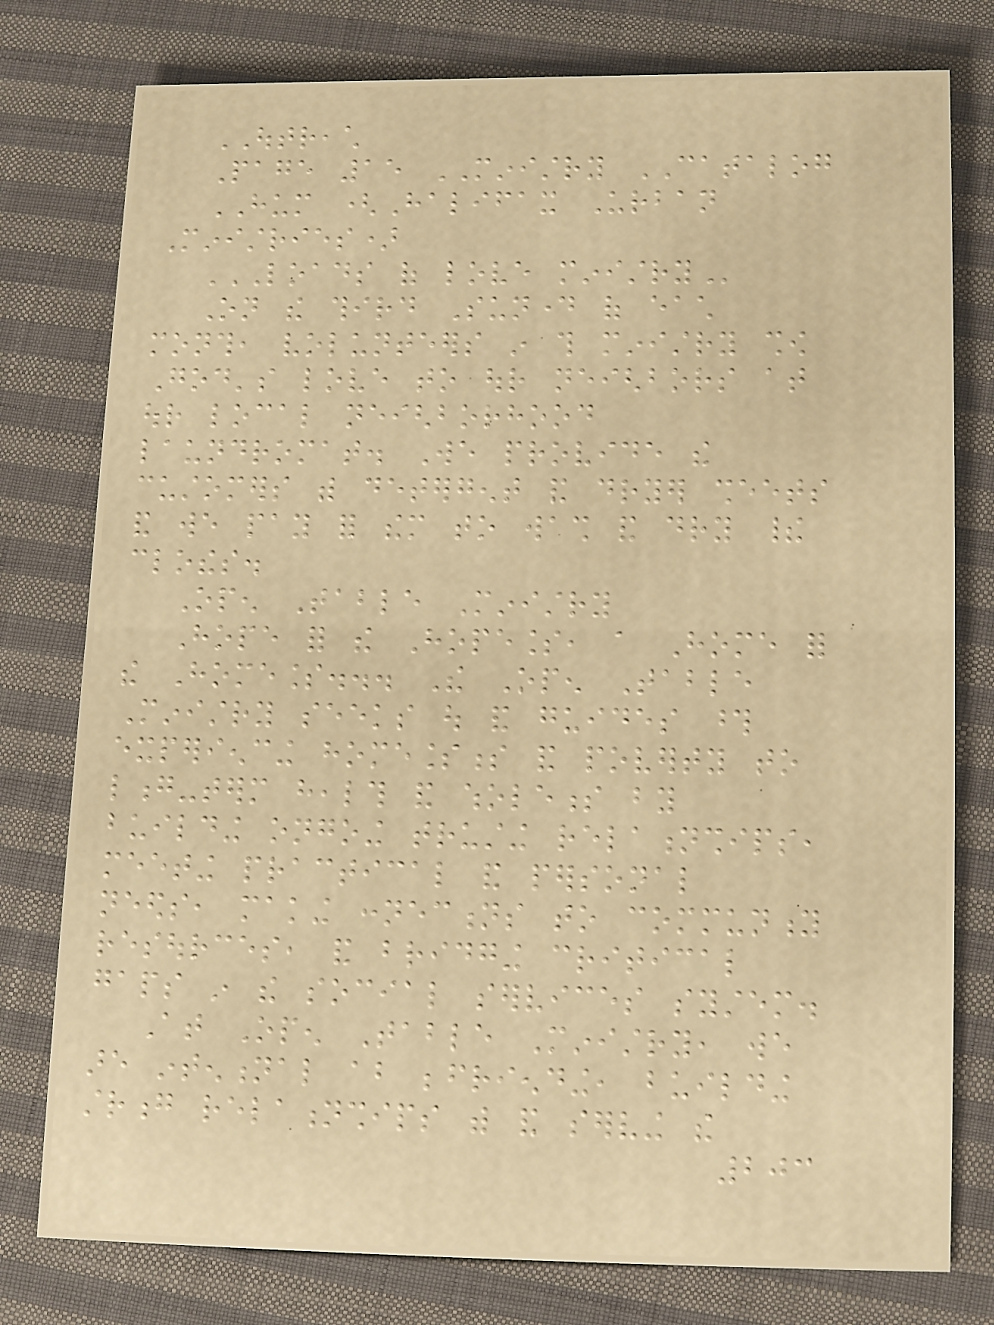OUTREACH
Page 15 MINISTRY CATALOG
HUM (Halifax Urban
Ministries)
LOADS OF LOVE MINISTRY
On the third Sunday of each
month, volunteers in this ministry show
God's love to our neighbors at
our local neighborhood
laundromat. We provide the
customers with detergent and dryer sheets
and we pay for them to wash and dry their
clothes.
Open Table Ministry
Hope for the Hopeless, a Home for
the Homeless... The Open Table
Ministry seeks out and guides those
experiencing homelessness and poverty to
long-term health and wholeness by
building ongoing trusting relationships,
meeting practical and personal
needs, making connections to community
resources, and bridging critical
gaps in the social services system.
At Open Table Ministry, we
are intentional about befriending, building
strong relationships with and serving the
203
